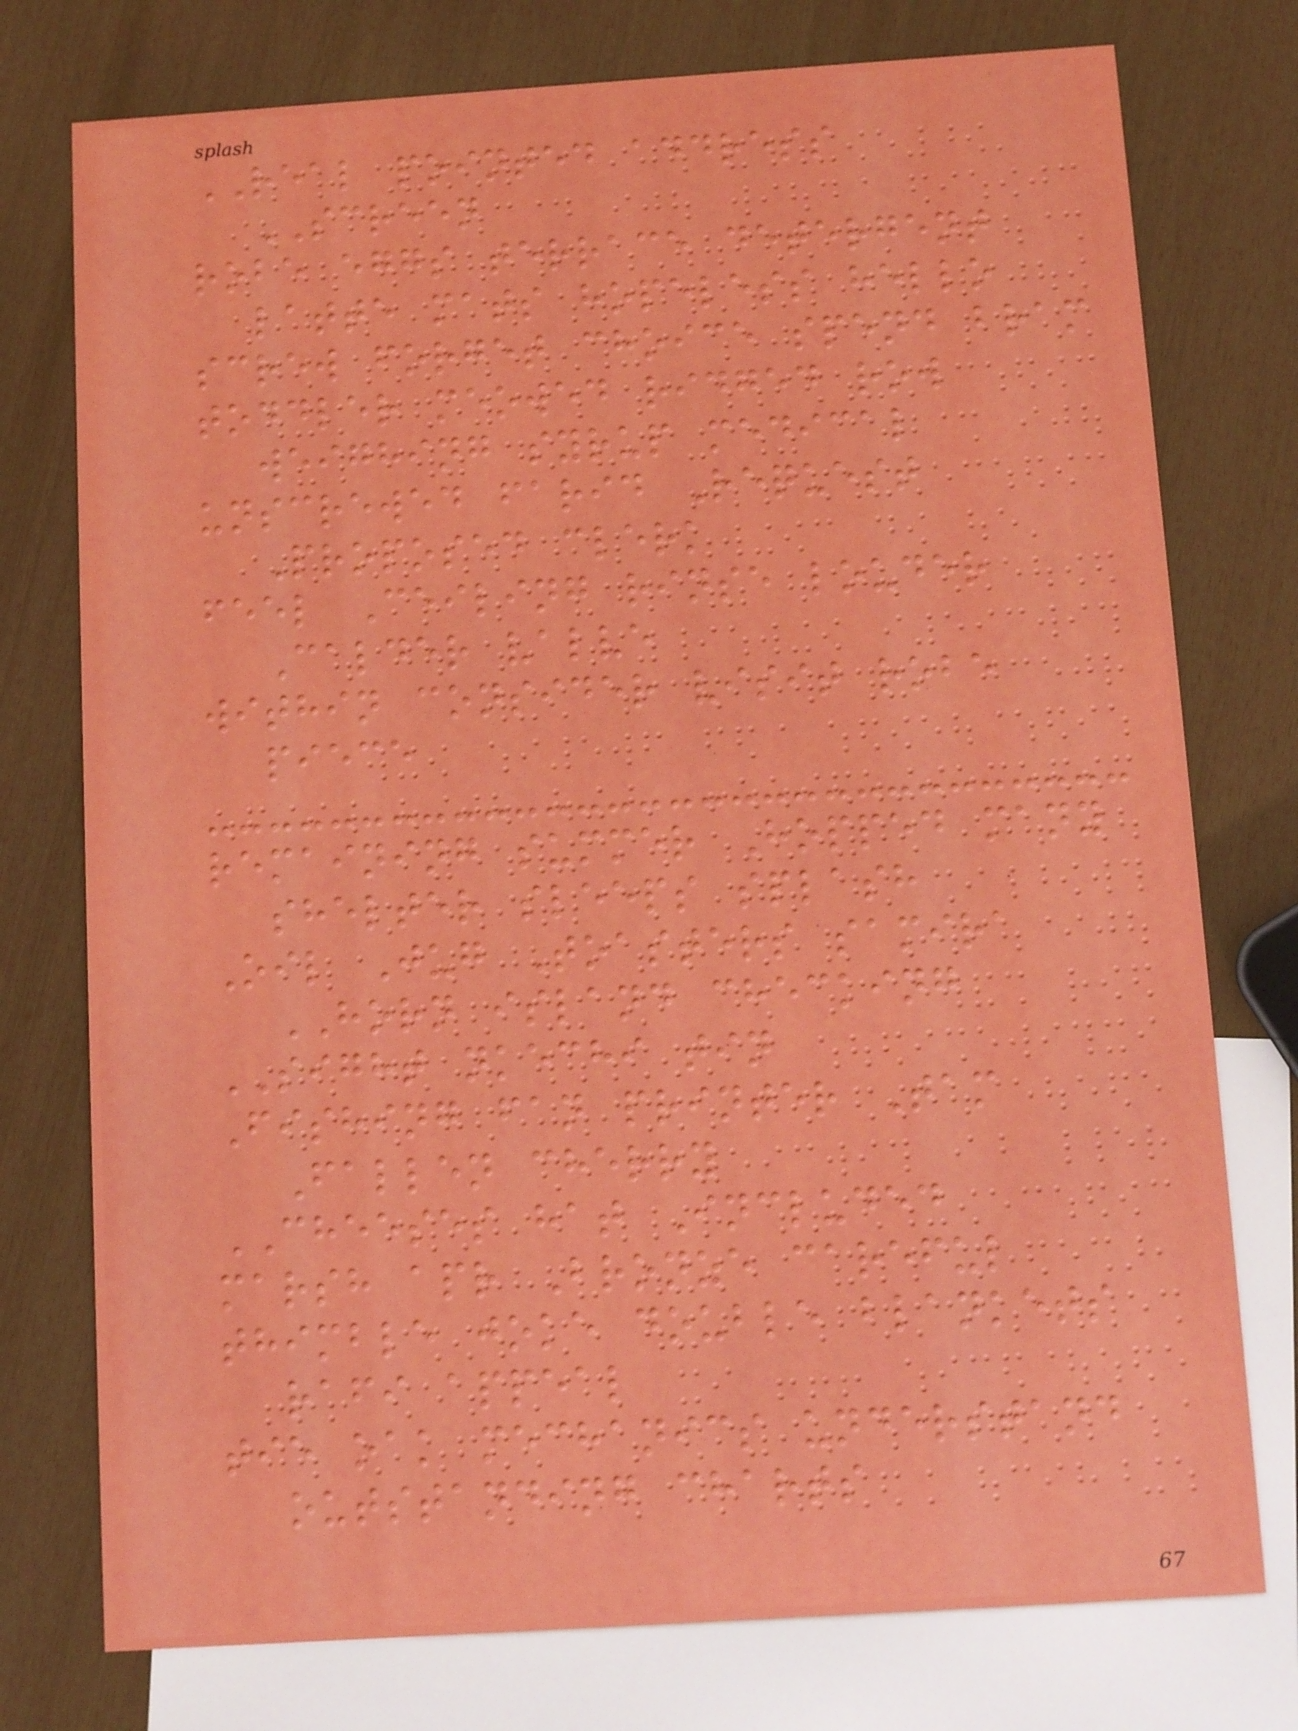REAL pointed address
SCREEN
robe eggs terrace detergent
latte mats hopeless hello
screw forget choice spend bram
toddler meowed ridged row
weighing syrup medical
unscrewed farid Request
Proposed clerk
feel Ceiling rinse louder
Calder valve
within consider visit robe
piece
remaining summer Hopped many
shelter sleeps splash
Oil Jug Toasters samira
HORN island checking
SIGHT nkechi tin
Fishing fan printer Tam
Fallen cherry
CHEESES hat Included
marsh apr Bronze careful
thimble joke double blankets
rafi appeal
tie oak mechanics understand
outstanding charts
